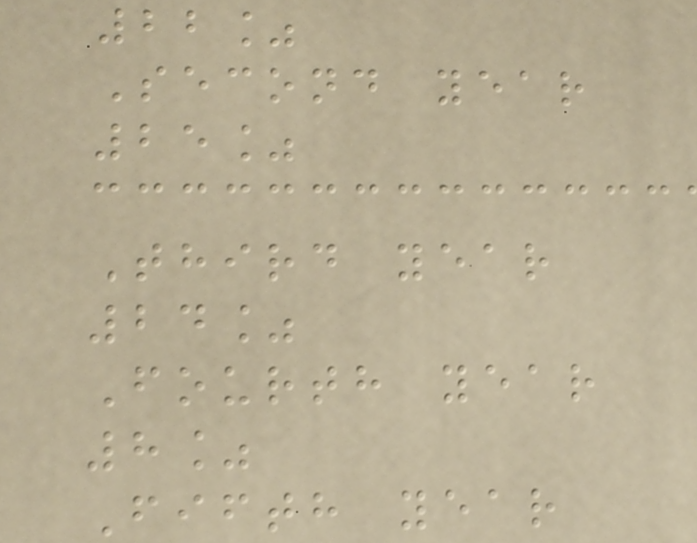22%
Second year
25%
Third year
24%
Fourth year
8%
Fifth year
